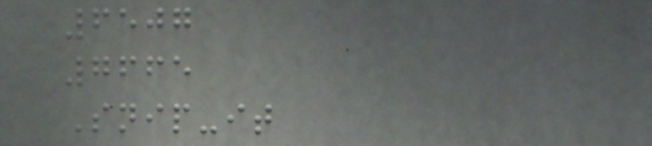6507
7665
Snip-it
